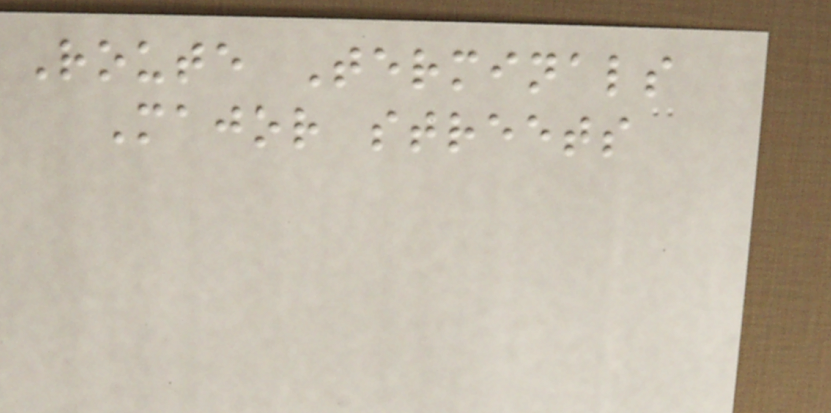Route Terminals
Major streets
